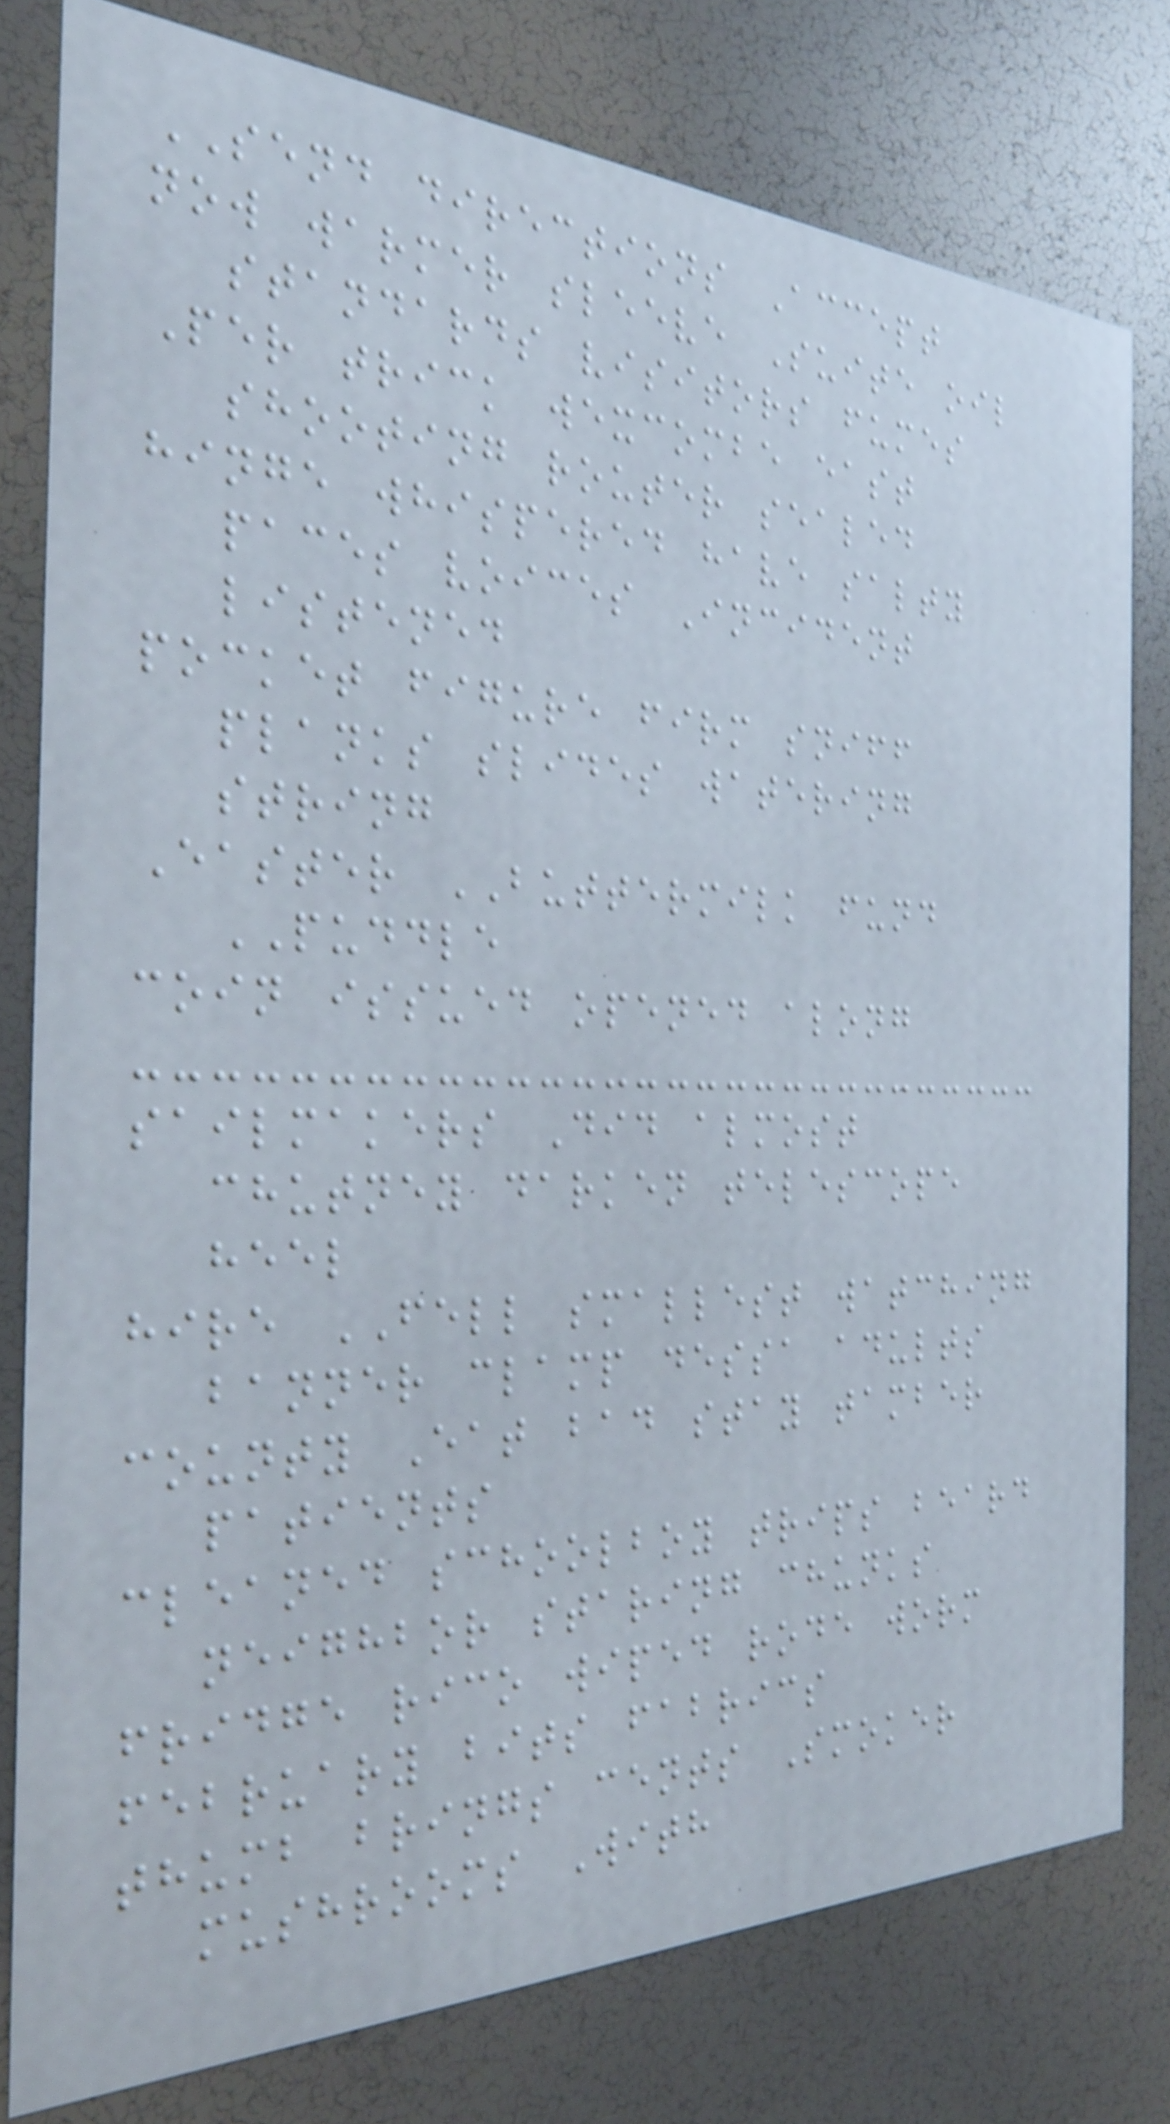SEND directions Accept
now warmer sleeve Suite oil
standards visitors fumes
Per trick wexcombe east
shooting router sealed
hinge whispered have salty
paces voices Incident
listened
pocket figure firm sniff
planks slides watering
string
Easter BUTTERMILK fund
PUDDLE
coin issued opened along
sailmakers Did almost
chutney darken telescope
heel
hire FELL smallest watching
banner clamp dessa adults
county Eat bad stay tamber
patients
cleaned schoolboy trips beard
neighbor staring chunks
fridge rico wiped rode worm
february bits fabrics
thumb brings cents Smoker
mushrooms With
